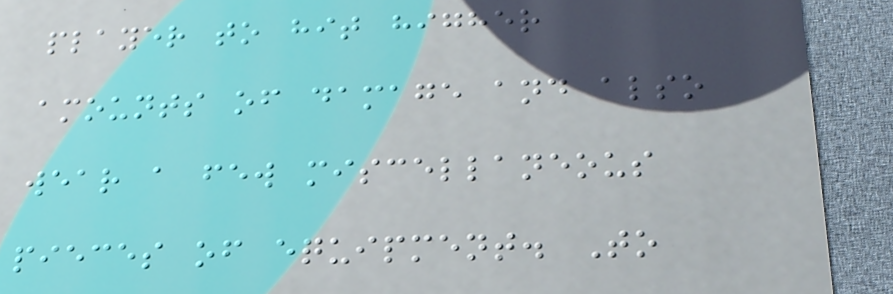player to hit higher
amounts of damage and also
wear a few miscellaneous
pieces of equipment. To
